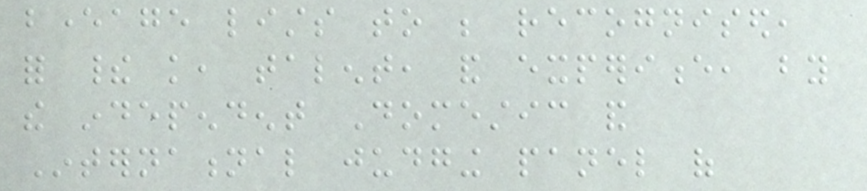beverage lists to be recognised,
for their knowledge, talent, and experience, by
the independent Domestic and
International judging panel of
